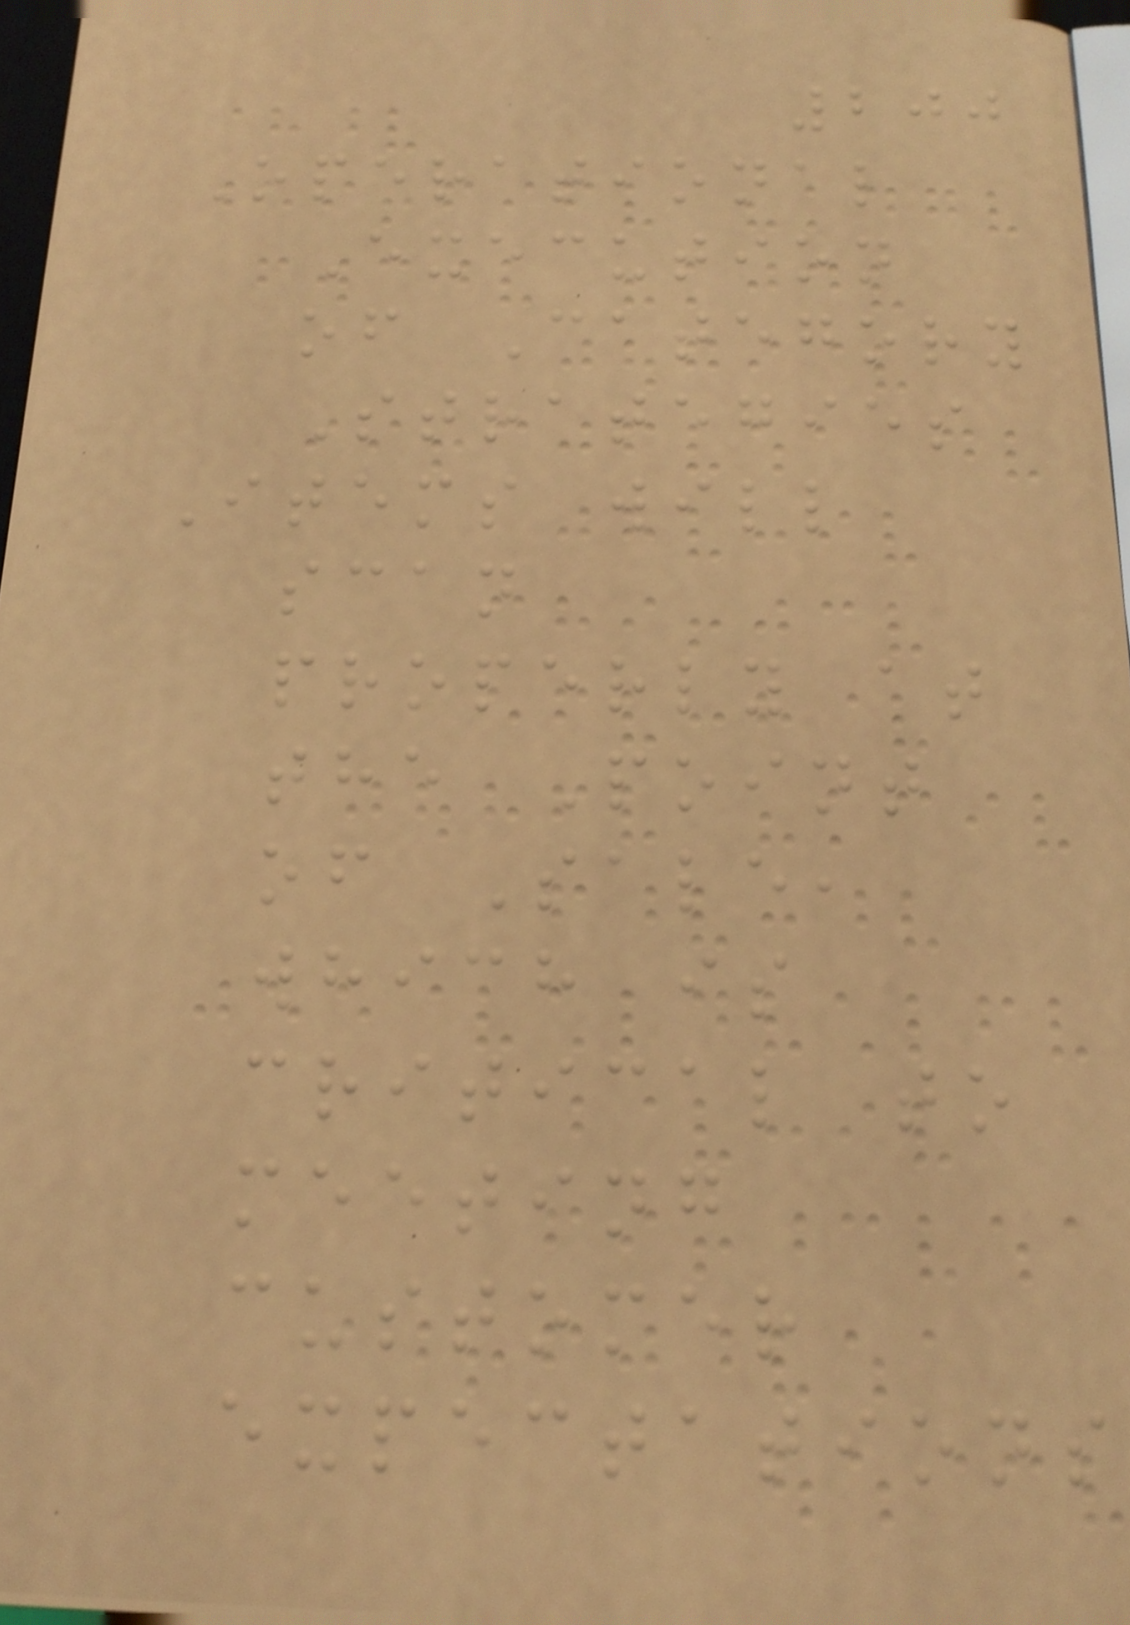200
Operational
Execution
of Category
Strategies
Items will
scan
properly at
the Point
of Sale,
which is
critical to
meeting
customer
expectations
